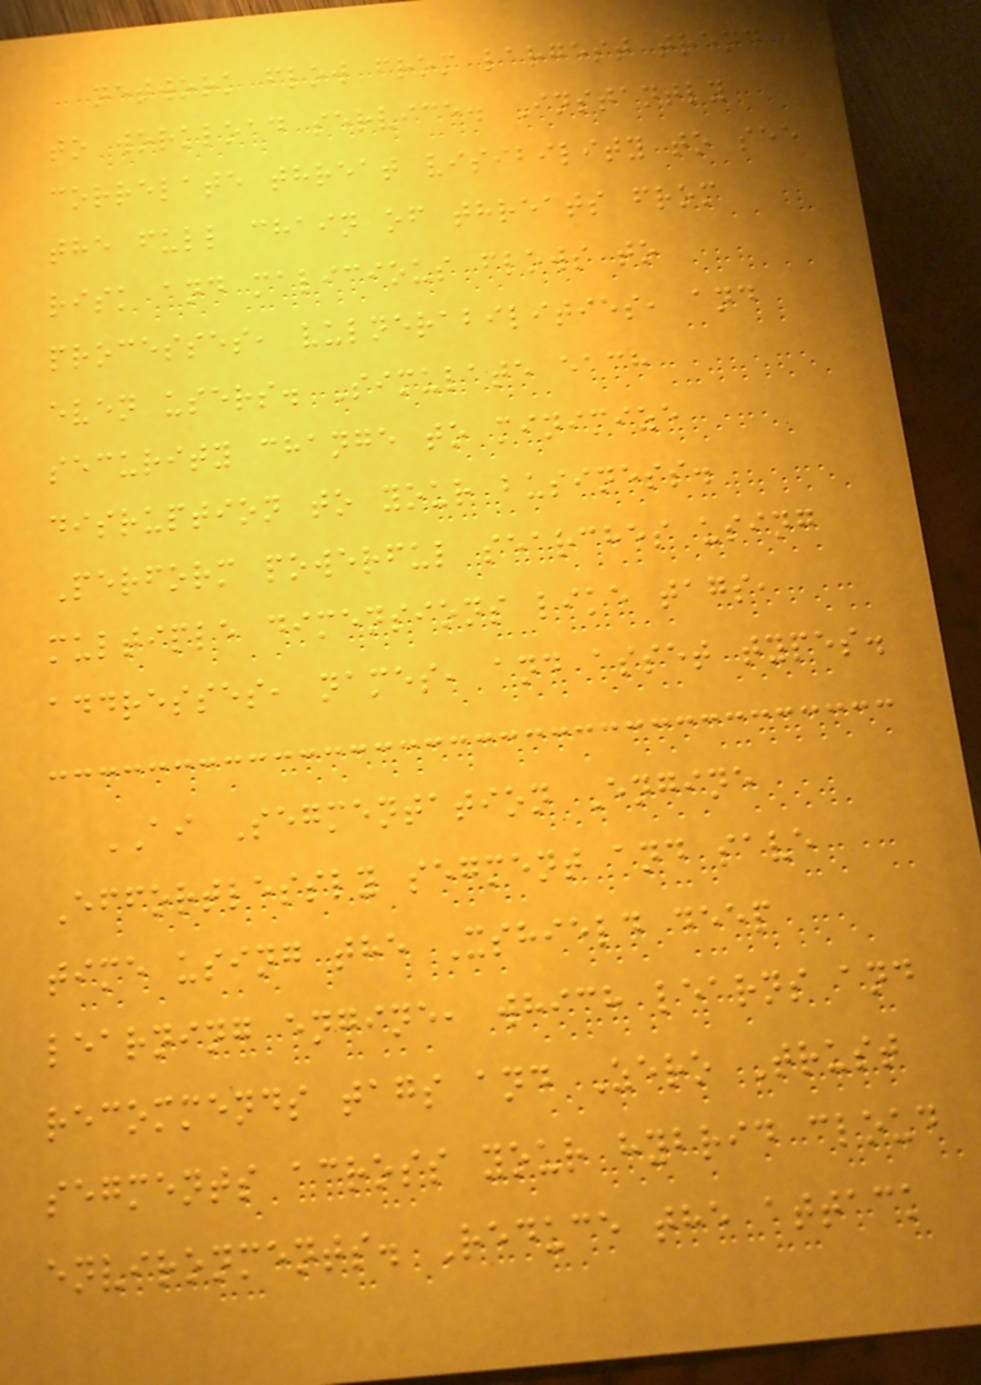network flow from largest trend
to workload service. Instantly
correlate threat visibility to see
the full chain of threats from
risk and malicious flows to
processes, vulnerabilities, and
even users. Simulate each
security change to minimize
disruption to your business.
Perform powerful searches using
multiple dimensions like tags,
addresses, names, and asset types.
AI Segmentation Engine
Effortlessly segment and save
time using the Xshield deep
learning engine, which learns and
recommends tags and Zero Trust
segments across your hybrid cloud
environments. Reduce the attack
